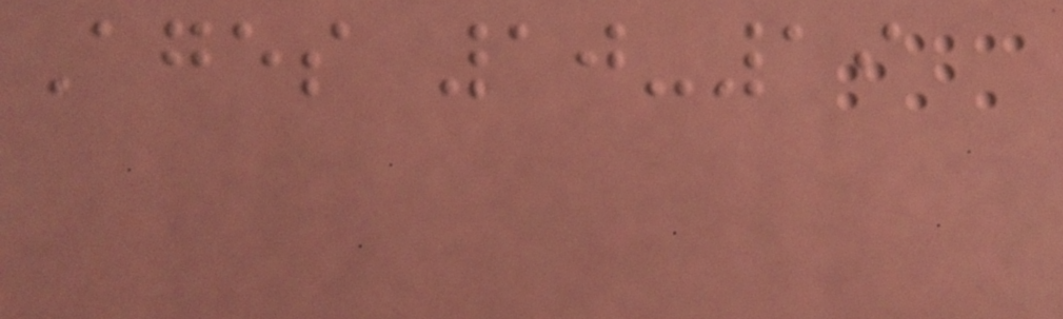Ages 10-19
